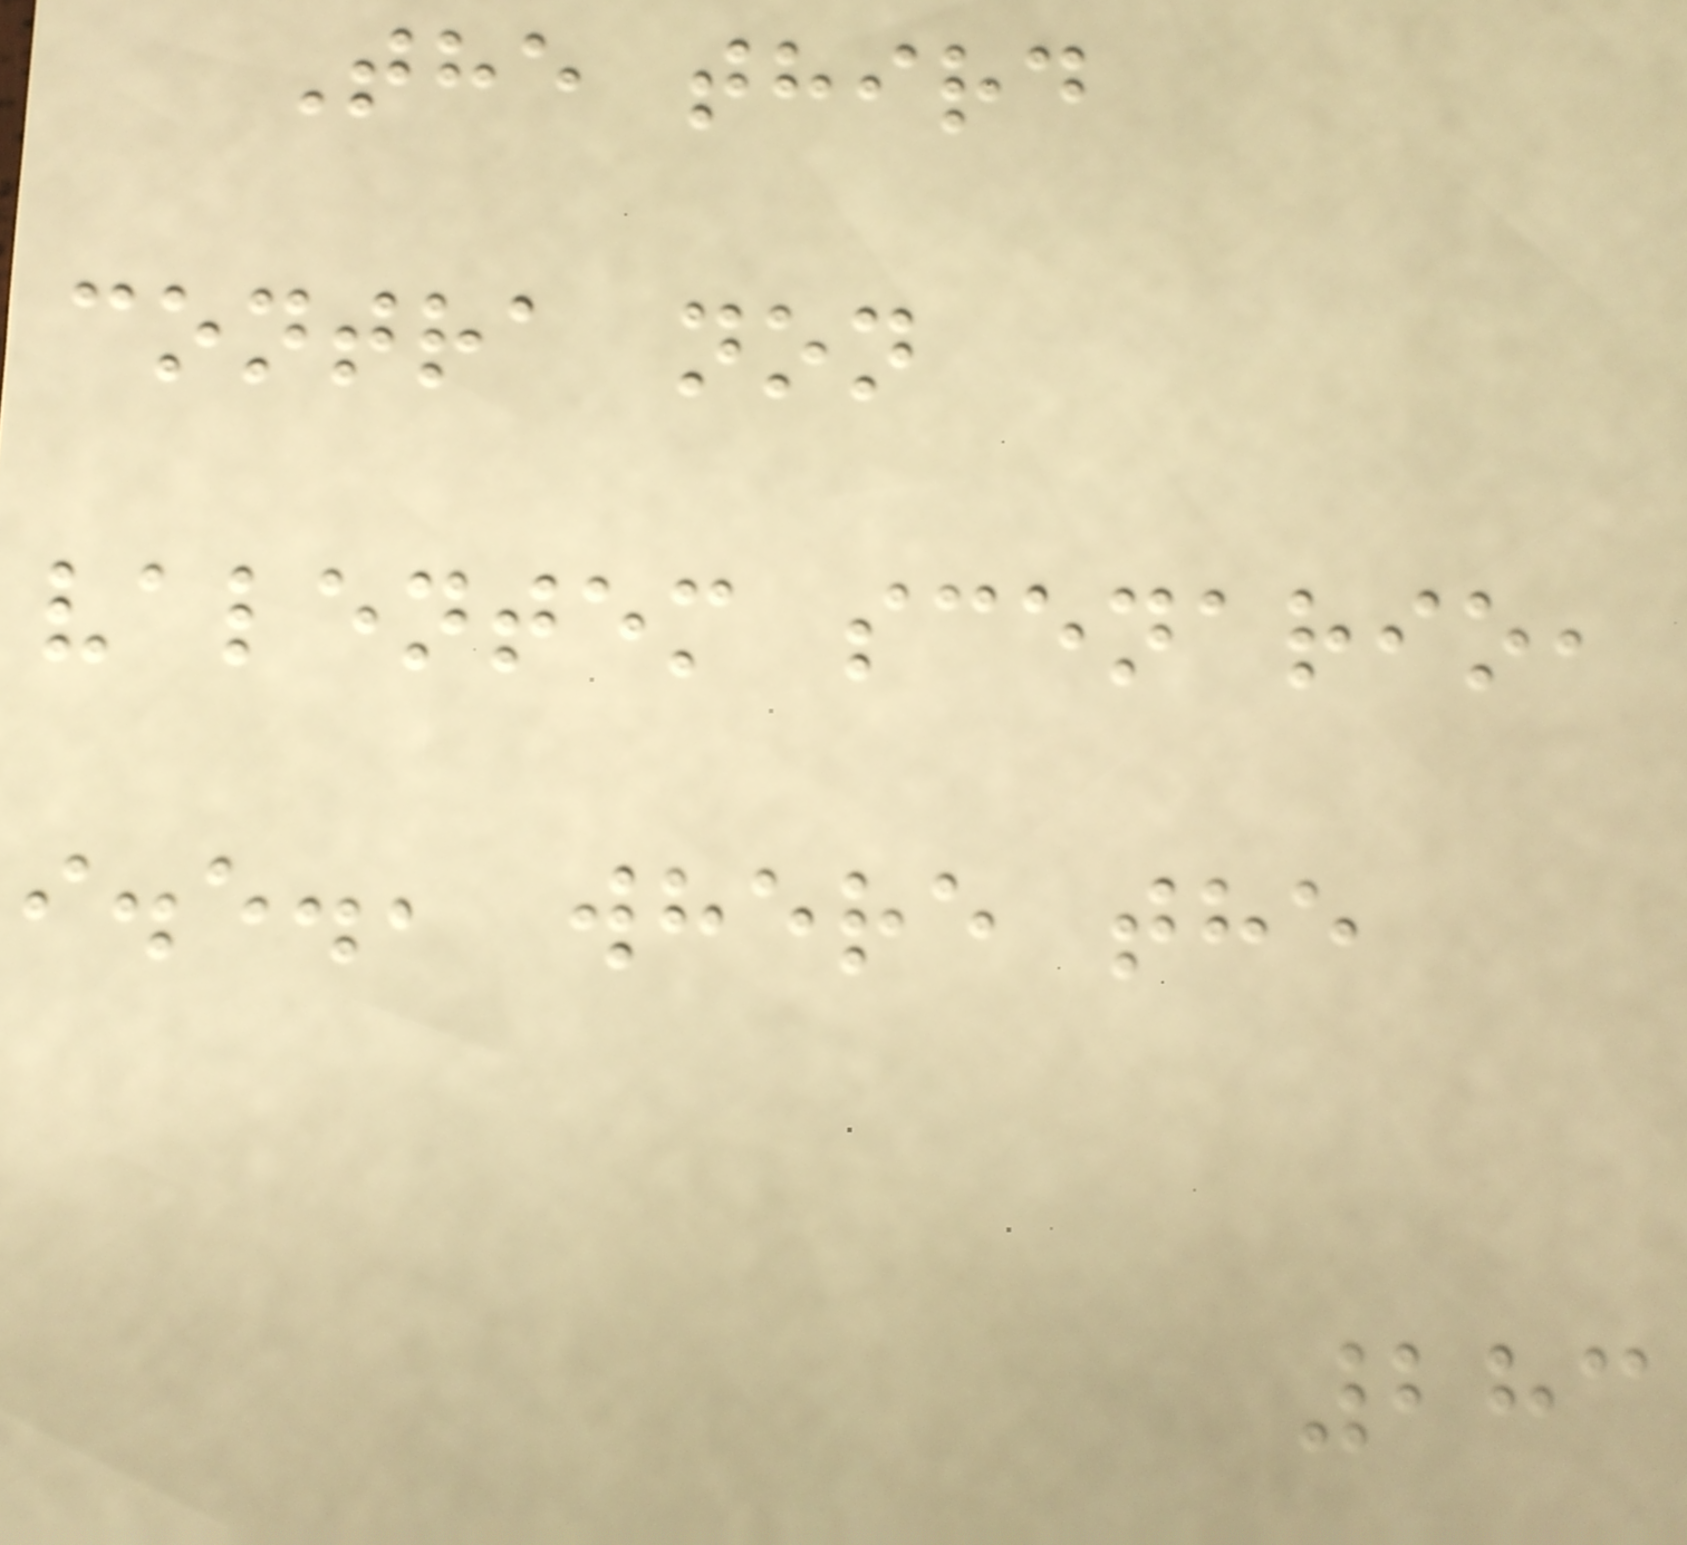The third
contra non
valentem scenario,
i.e., where the
283
